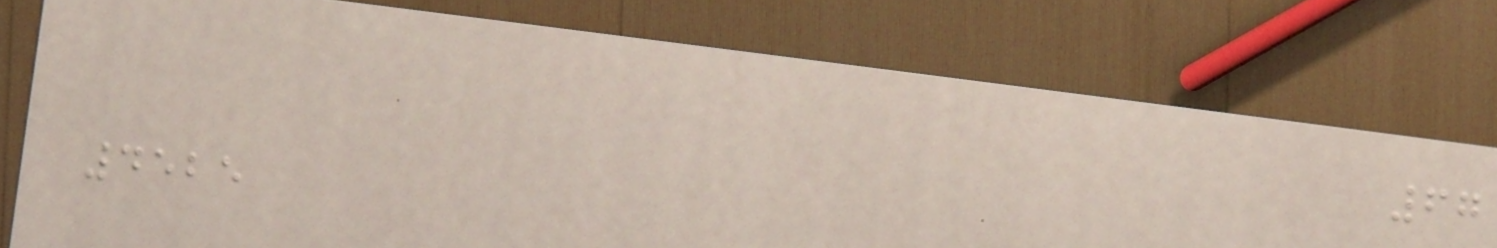67
4525
